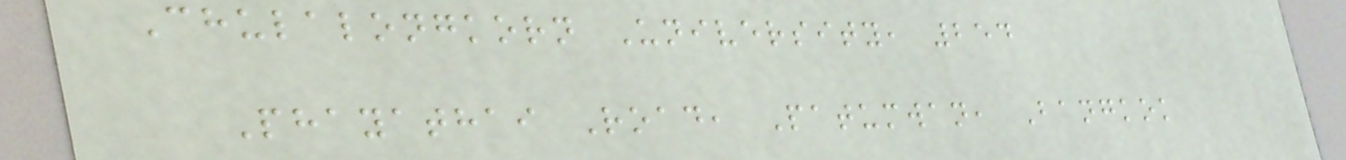Chulalongkorn University, 254
Phayathai Road, Patumwan, Bangkok
